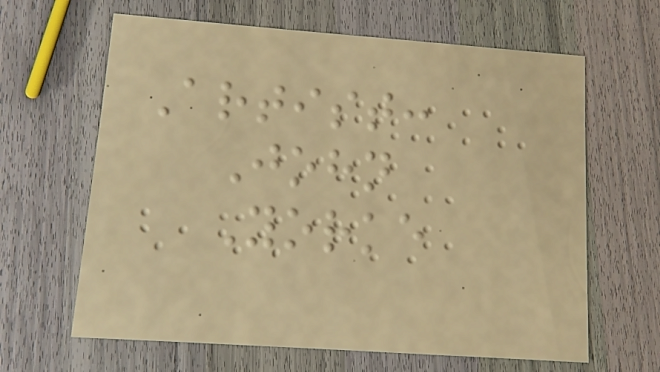Artist:
John
Yorke
